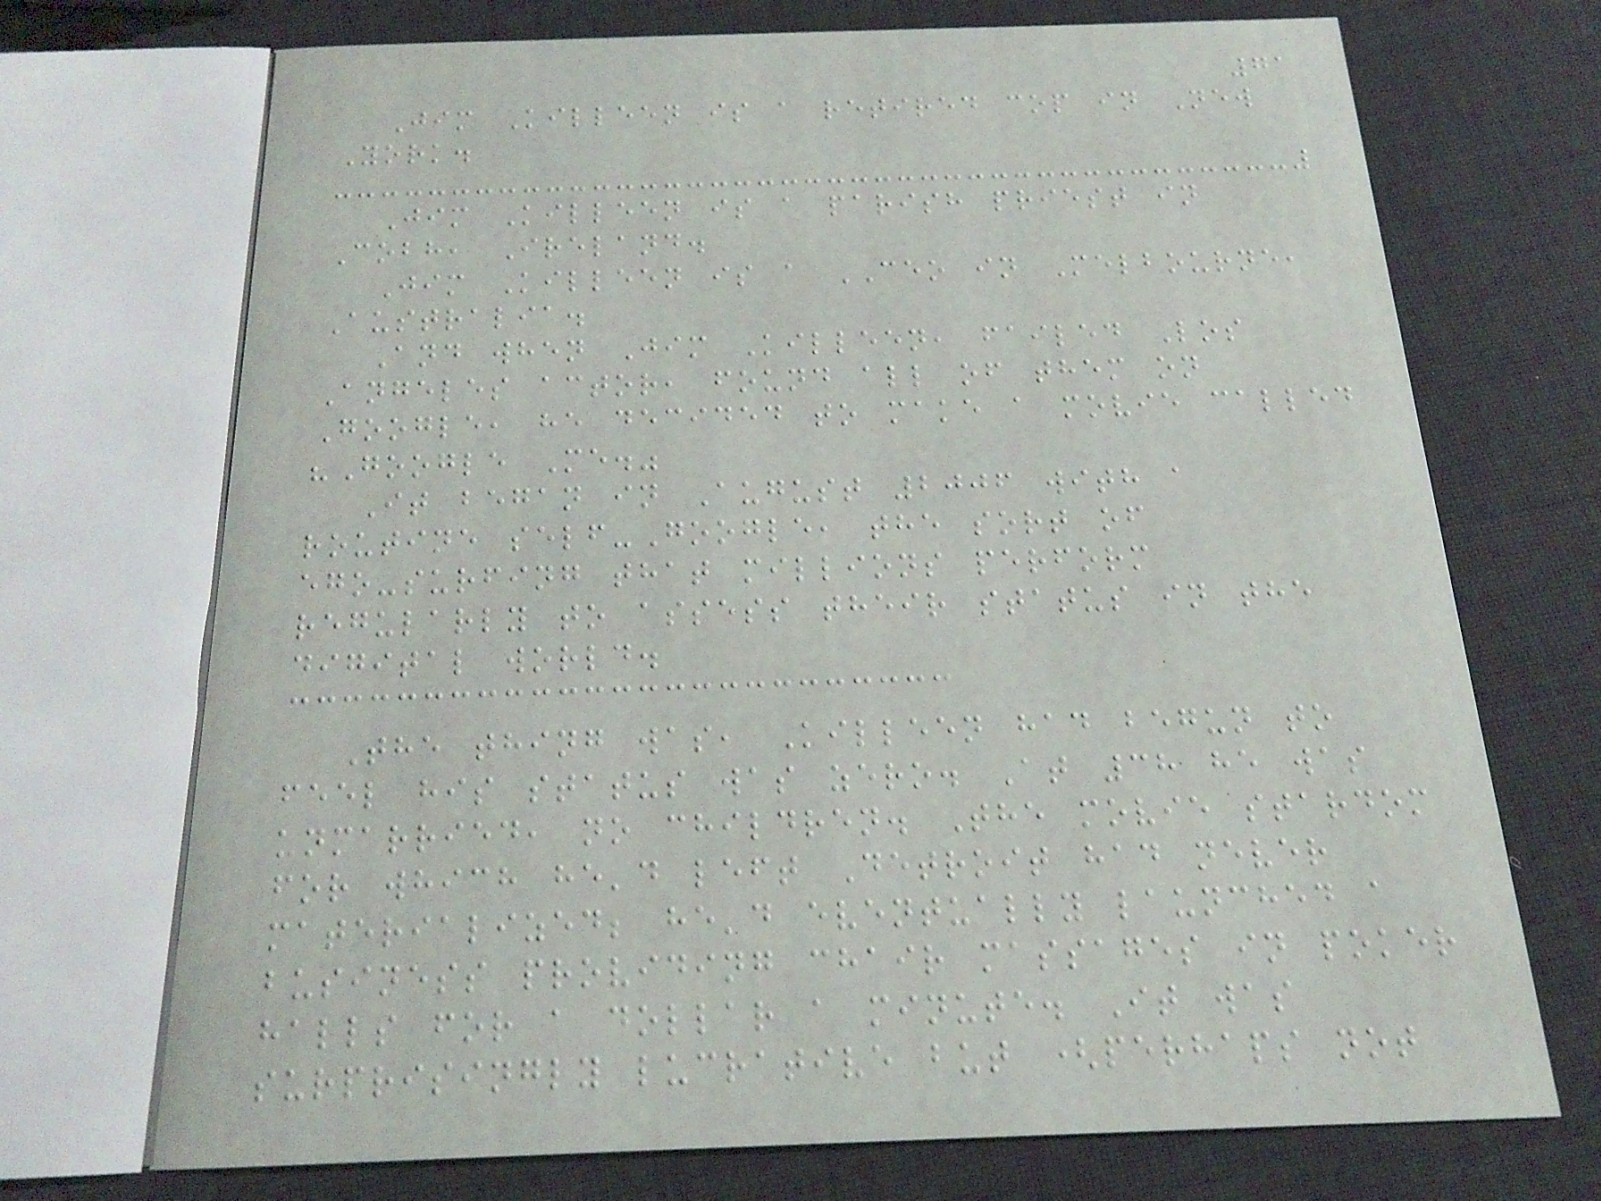71
Jim Killeen is a retired cop in New
York.
Jim Killeen is a parish priest in
Cobh, Ireland.
Jim Killeen is a CEO in Melbourne,
Australia.
And when Jim Killeen, failed Los
Angeles actor, found all of them on
Google, he decided to make a movie called
"Google Me."
It began in August 2006 with a
routine self-Google, the sort of
ego-surfing that millions perform
regularly to assess their status in the
digital world.
The thing was, Killeen had begun to
feel his status was zero. At 38 he was
unmarried, no children. The movie stardom
for which he'd left Detroit had never
materialized; he'd eventually launched a
business providing chair massages in poker
halls for a dollar a minute. It was
surprisingly lucrative but (perhaps not
